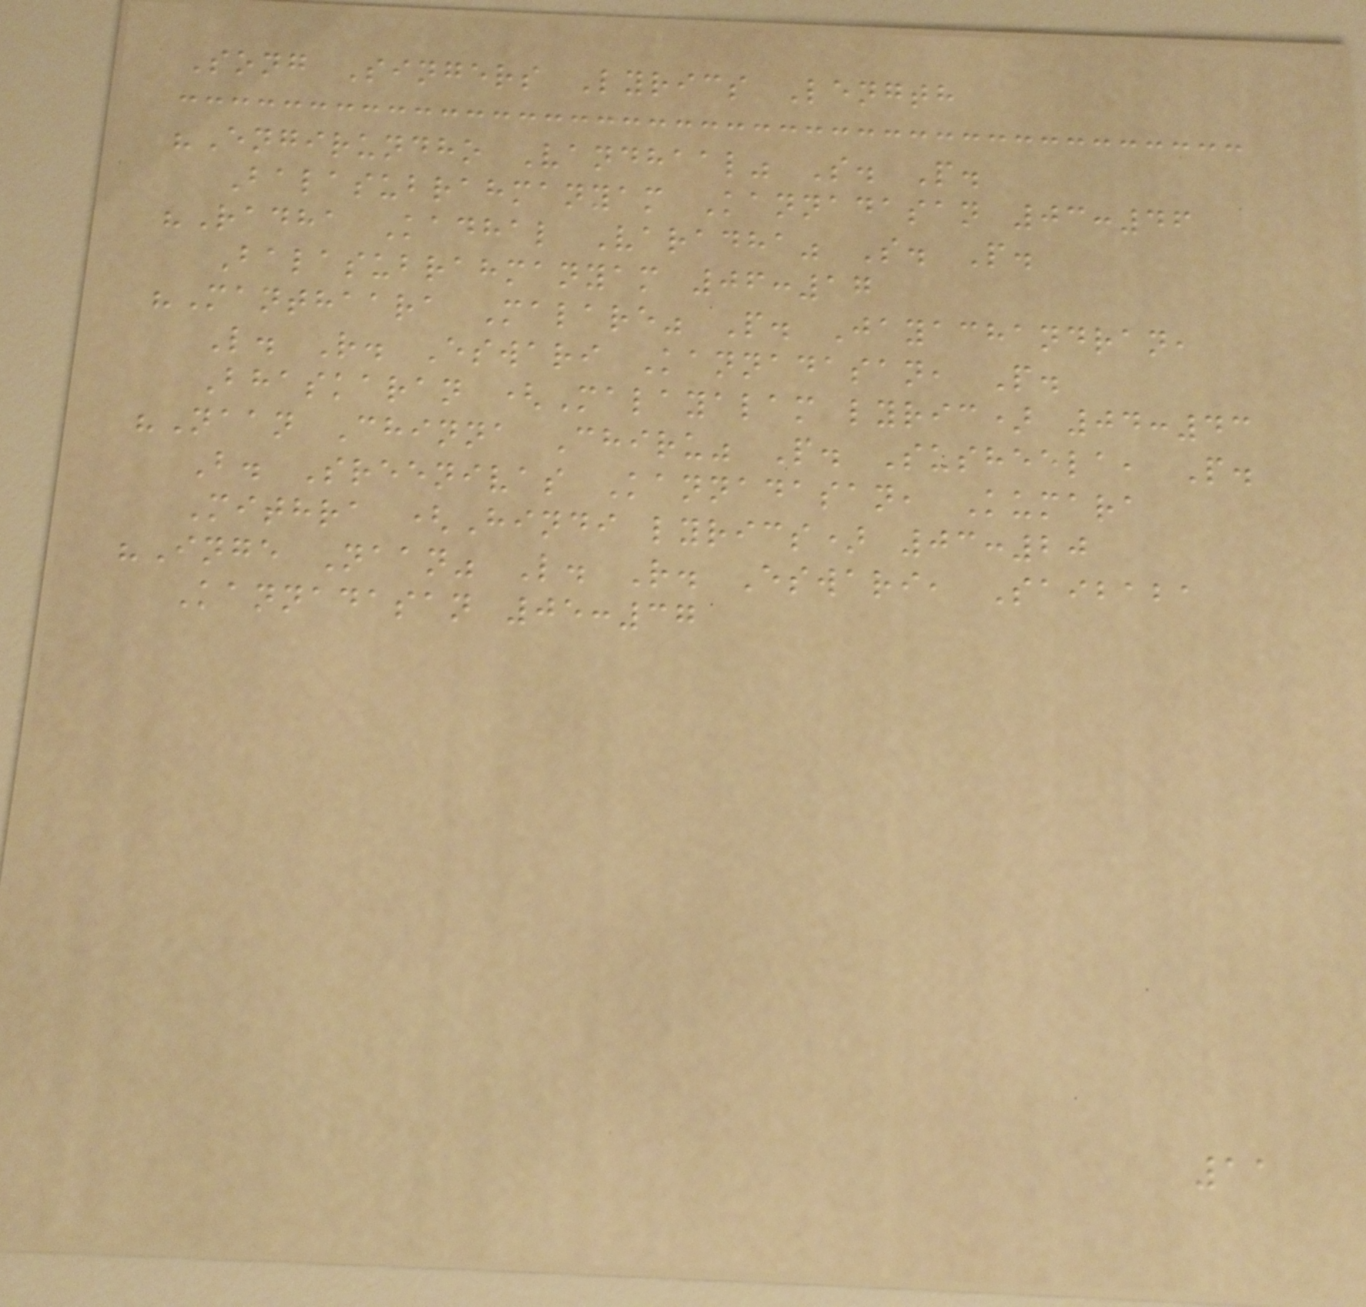Song Singers Lyrics Length
"Engirundho Vandhaal" S. P.
Balasubrahmanyam Kannadasan 03:46
"Radha Kadhal Varadha" S. P.
Balasubrahmanyam 06:17
"Manthaara Malare" P. Jayachandran,
L. R. Eswari Kannadasan, P.
Bhaskaran (Malayalam lyric) 04:43
"Naan Chinna Chiru" P. Susheela, P.
B. Sreenivas Kannadasan, Kumara
Mithra (Hindi lyrics) 03:20
"Inge Naan" L. R. Eswari, Saibaba
Kannadasan 05:37
11
